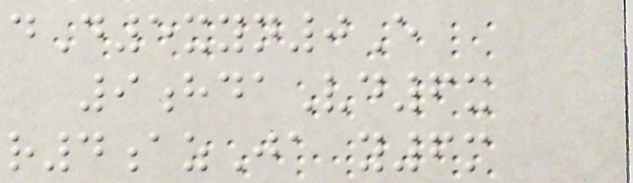dD5xyn0E
9hdaVd6x
r4azJa y6m
